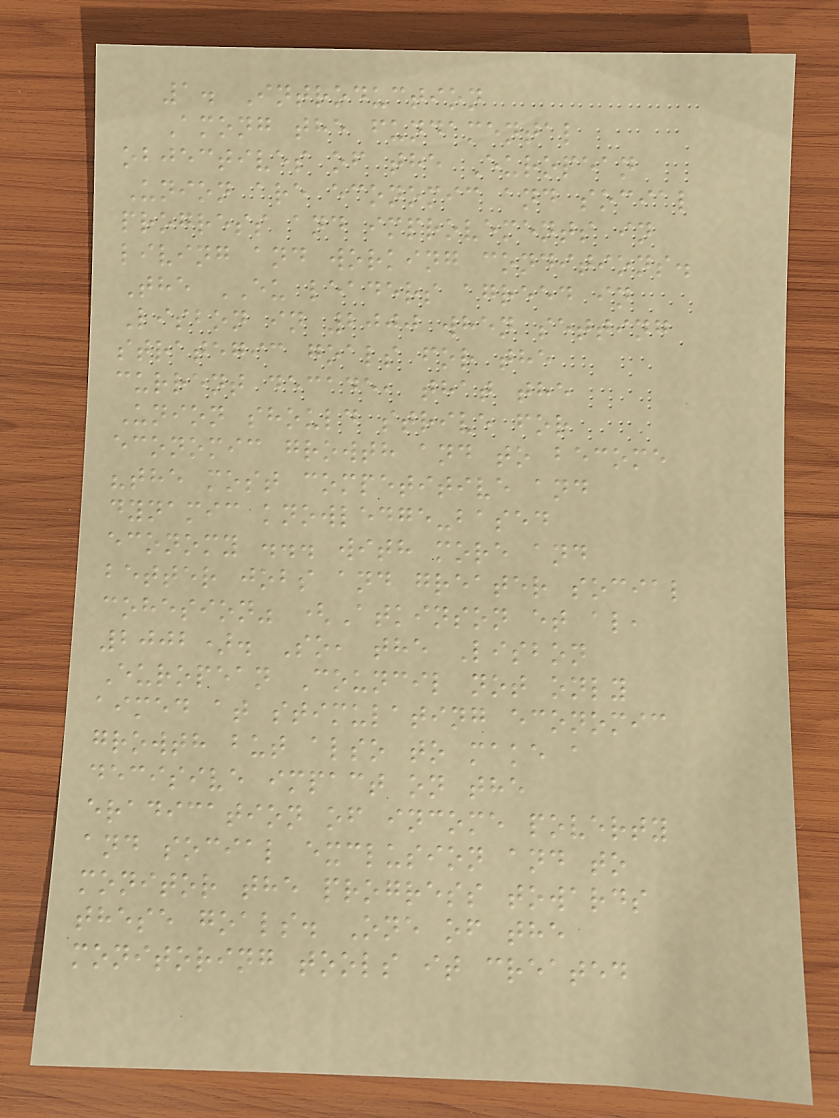1. Introduction
Among the fundamental
objectives of the European
Union are economic and social
progress and improvements in
living and working conditions.
The EU leaders agreed in
Lisbon in 2000 when setting
strategic goals for the
current decade, that the
Union should strive for
economic growth and to become
"the most competitive and
dynamic knowledge-based
economy ... with more and
better jobs and greater social
cohesion" (Atkinson et al,
2002). So, the Lisbon
European Council not only
aimed at stimulating economic
growth but also to make a
decisive impact on the
eradication of income poverty
and social exclusion and to
monitor the progress towards
these goals. One of the
monitoring tools it created
